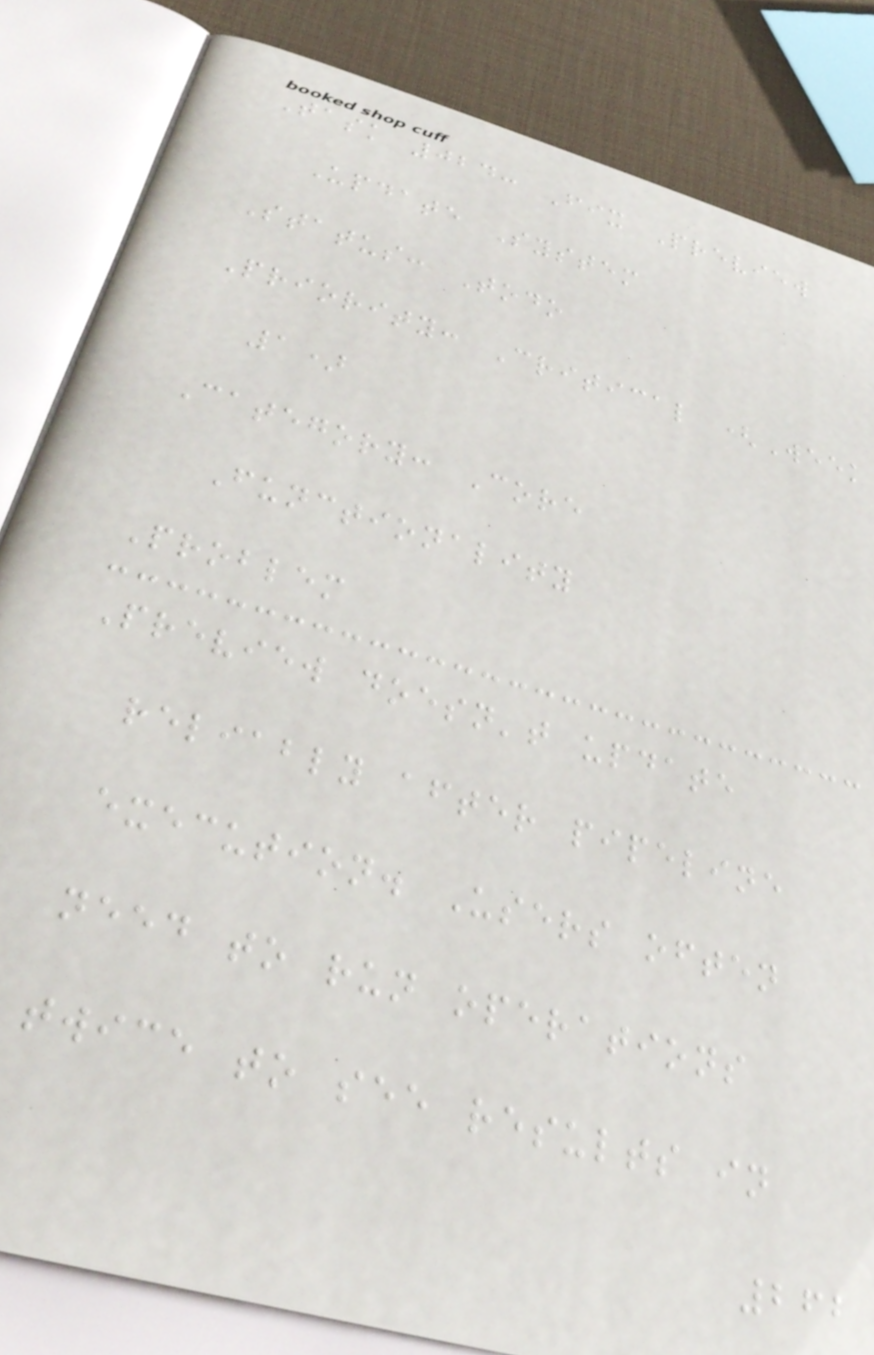Task 024: Fix Preview
Update System
Status: Todo
Priority: Critical (Week
1)
Category: Core
Functionality
Problem
Preview doesn't update
reliably after pipeline
execution. Users often
need to run operations
twice to see results in
262
